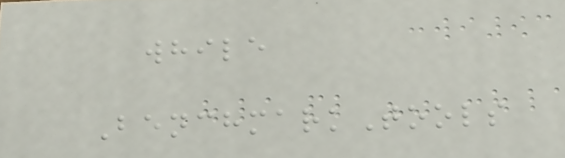while
BenchmarkTools
